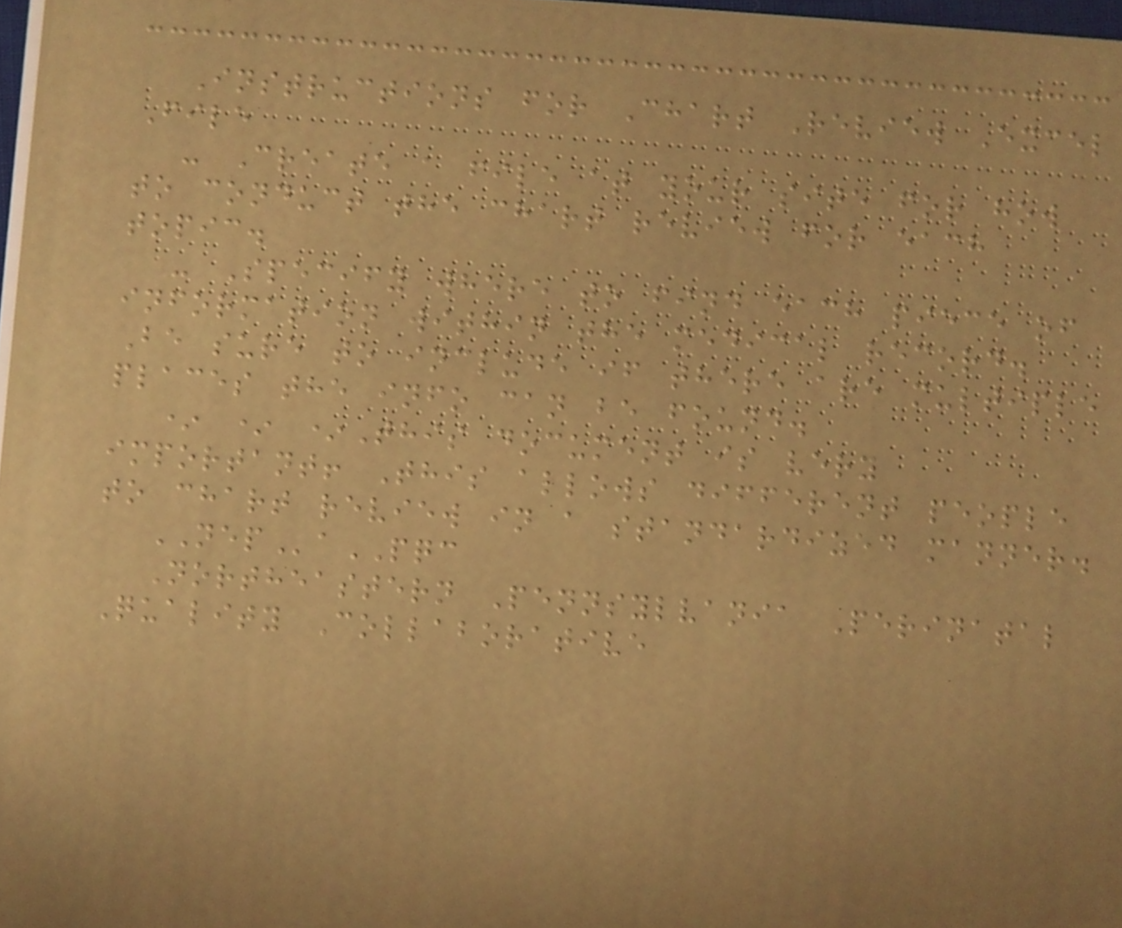Instructions for Chart Review Excel
File
- Create a file at your site for how
to conduct the chart review for each
topic.
- Specify where to find each piece of
information within the medical record.
Be sure to include if there are multiple
places the info can be found.
* * *This document is very
important! This allows different people
to chart review in a standardized manner.
NEPaPQC
Northeastern Pennsylvania Perinatal
Quality Collaborative
